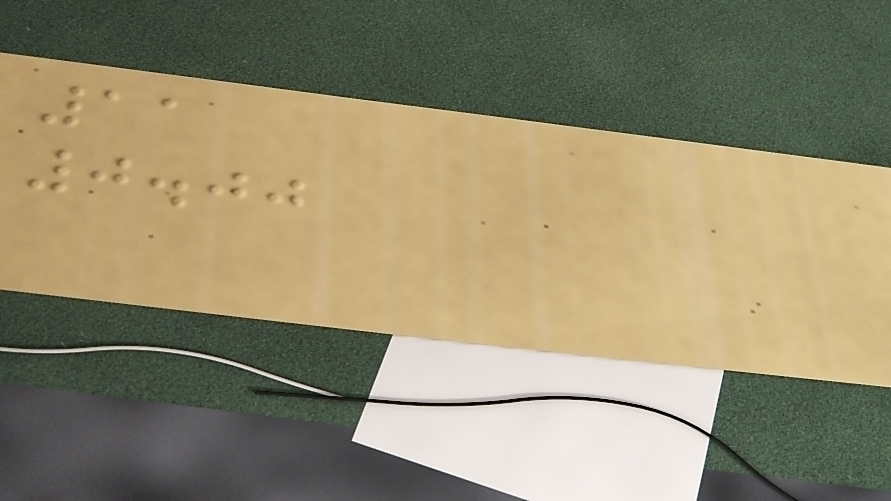11
0.00
